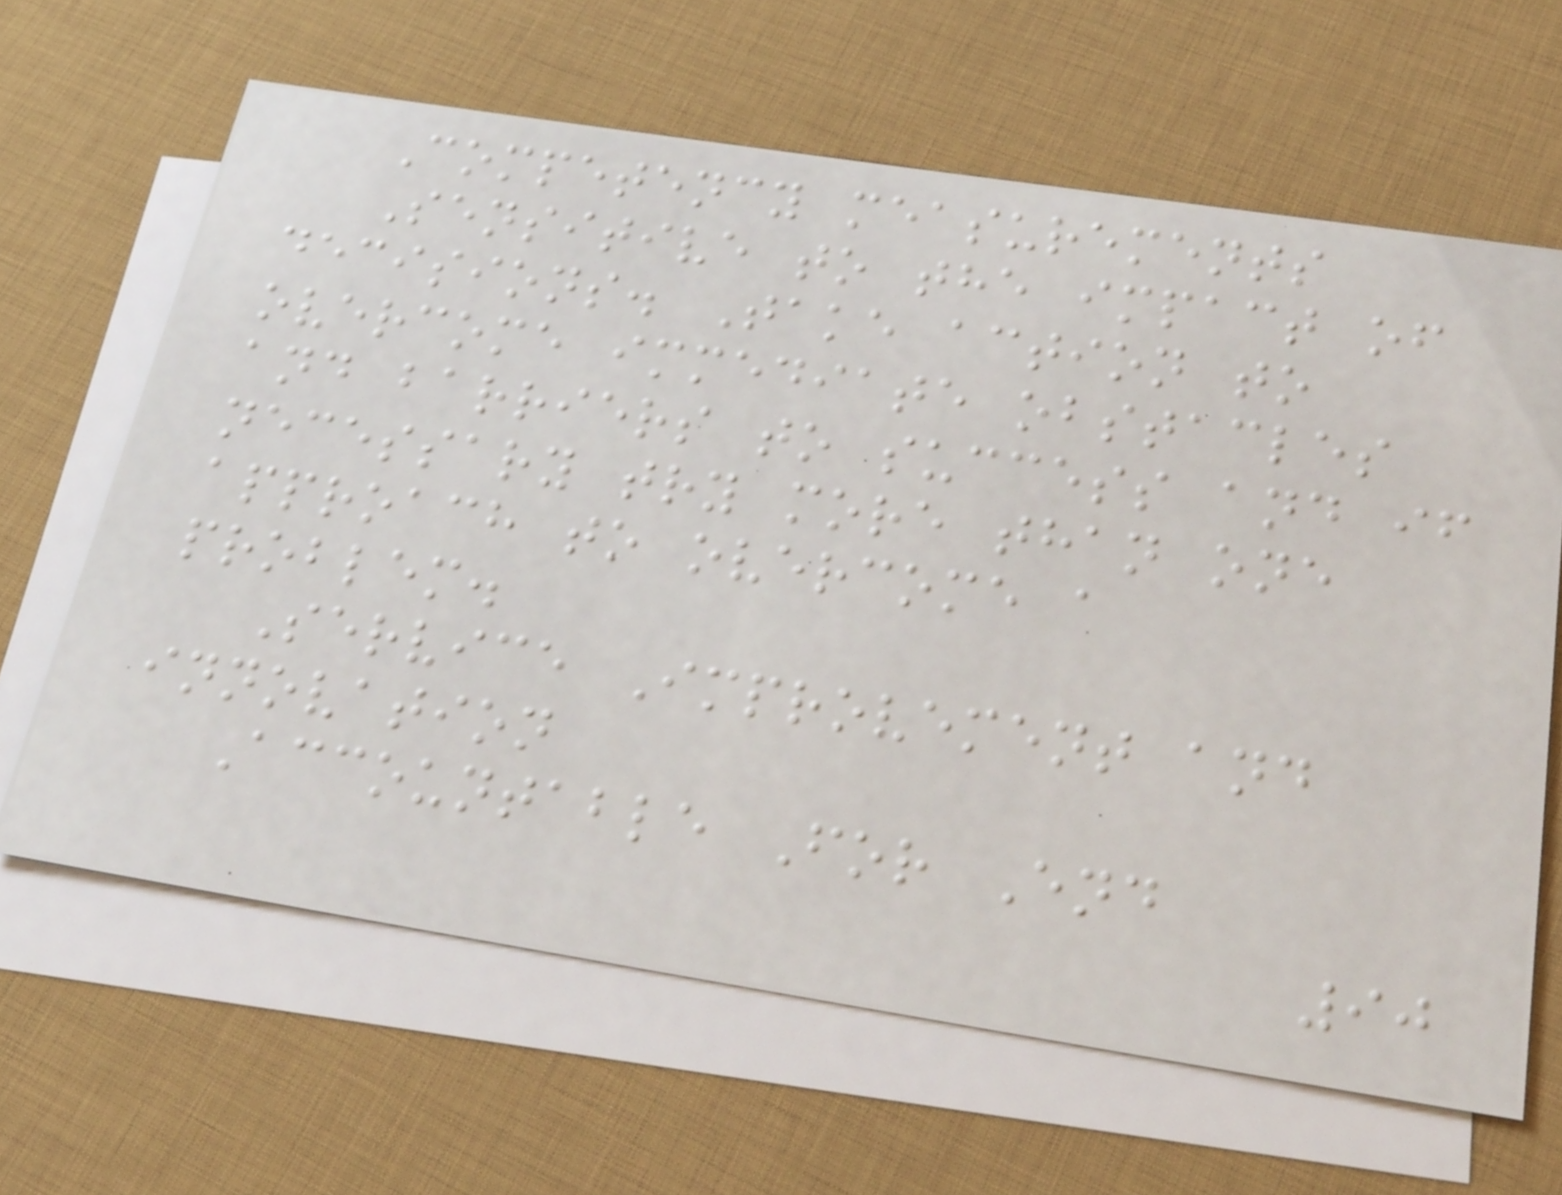Competency measurements
Sensitive to the impact of
decisions. Take action to
overcome immediate obstacles
and barriers to success and if
necessary try more than one
approach to overcome a
problem.
Service Improvement and
innovation
Accountable For End
90
